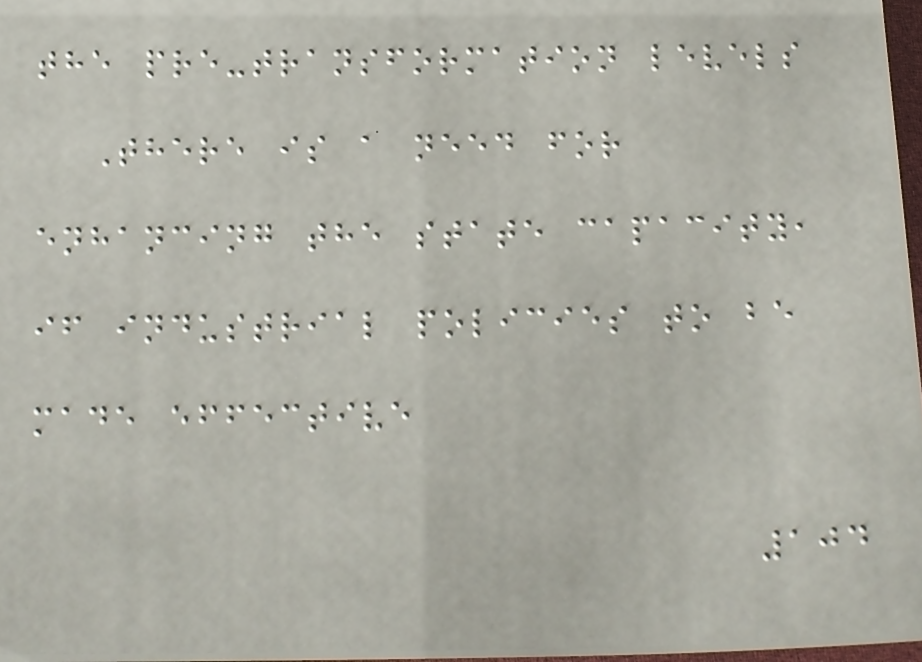the pre-transformation levels
There is a need for
enhancing the state capacity,
if industrial policies to be
made effective
104
